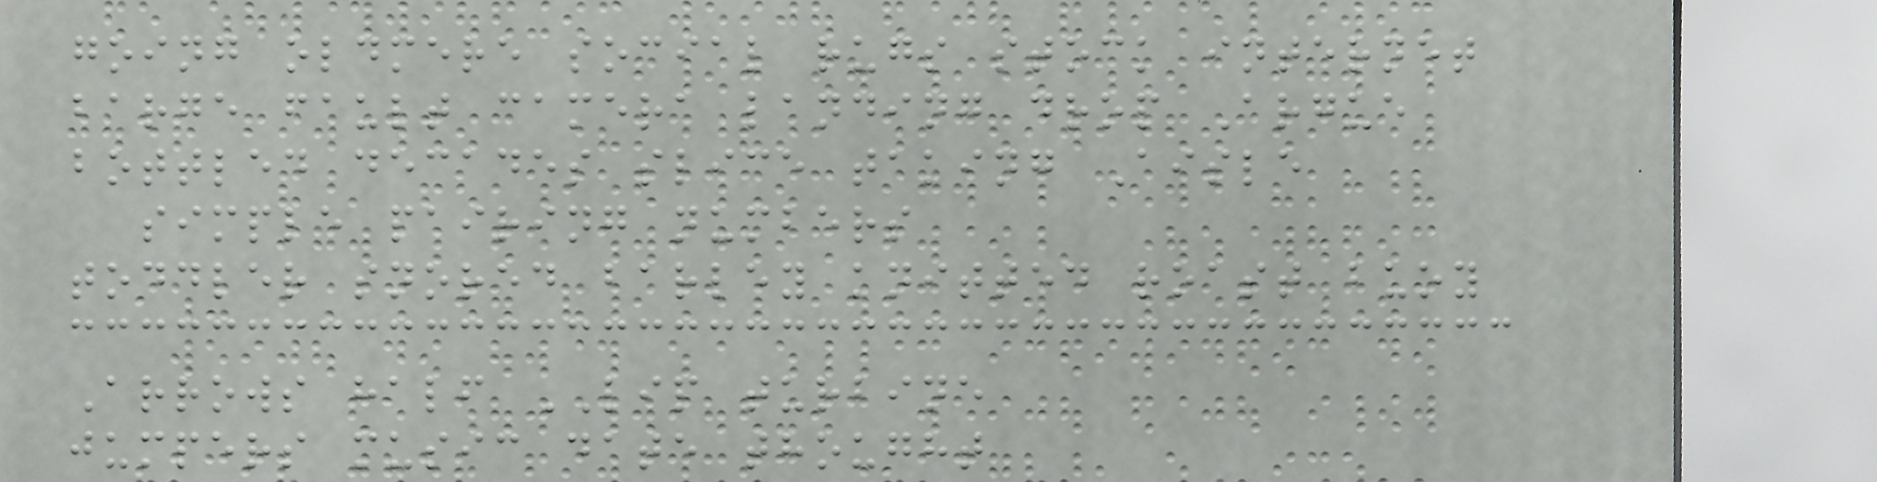going oldmere social rugs stock internet
barge fault camera landing drop Argue
bottled decades slice taking Aisle
simple pairing numbers
toddler snored barley knitted roast buoy
Arrows half LIP turbine
jumpers music date thought
